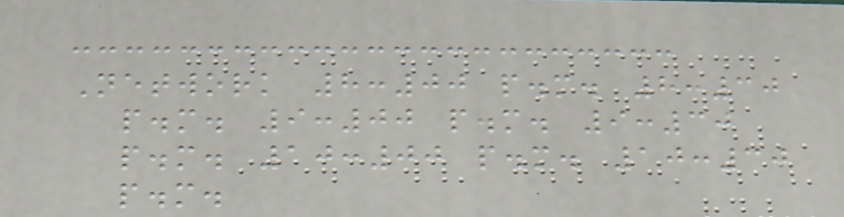Network 8:00 p.m. 8:30
p.m. 9:00 p.m. 9:30
p.m. 10:00 p.m. 10:30
p.m.
